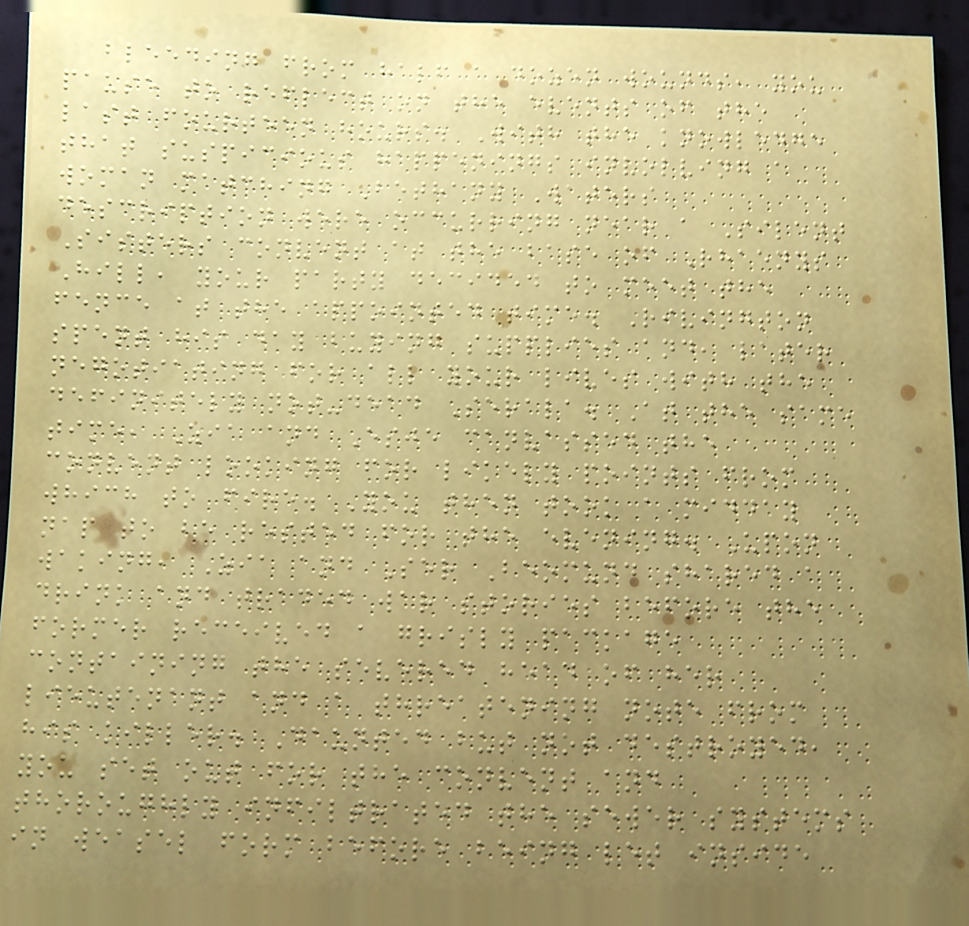bleeding from half a dozen wounds, you
pause to reflect on the events of the
last fourteen hours. With the knowledge
that suspicious happenings involving a
woman matching Bethany Waters
description were occurring near a Silent
Sisters convent at the base of Rhaenys
Hill, your party decided to meet the
fence at the appointed time. Rivington
spent his day buying supplies and, later
negotiating for all your lives with the
definitely not-dead Serala. At the same
time, Zia and Esje canvassed the
convent looking for likely points from
which to fire. You then took a midday
nap to be rested for the evening. Upon
waking, Zia and Ser Beomund shared a
drink and traded war stories before the
former received a grisly package
containing the severed head of her
lieutenant and a threatening note from
his killer. Daunted but not destroyed,
you set out for the convent and
thoroughly infiltrated the sewer systems
in weasel form before being let inside
